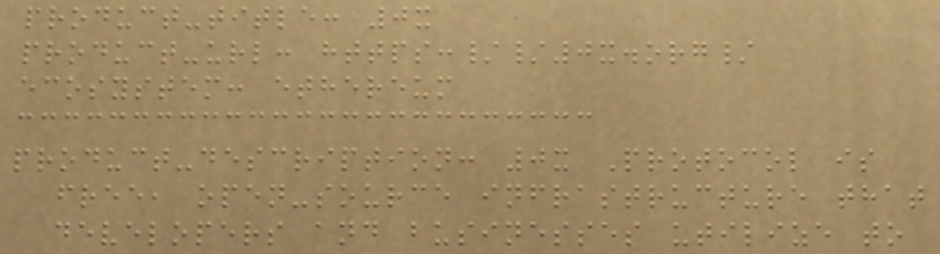product-title: 0x
product-url: https://0x.org/
ecosystem: ethereum
product-description: 0x Protocol is
free, open-source infrastructure that
developers and businesses utilize to
